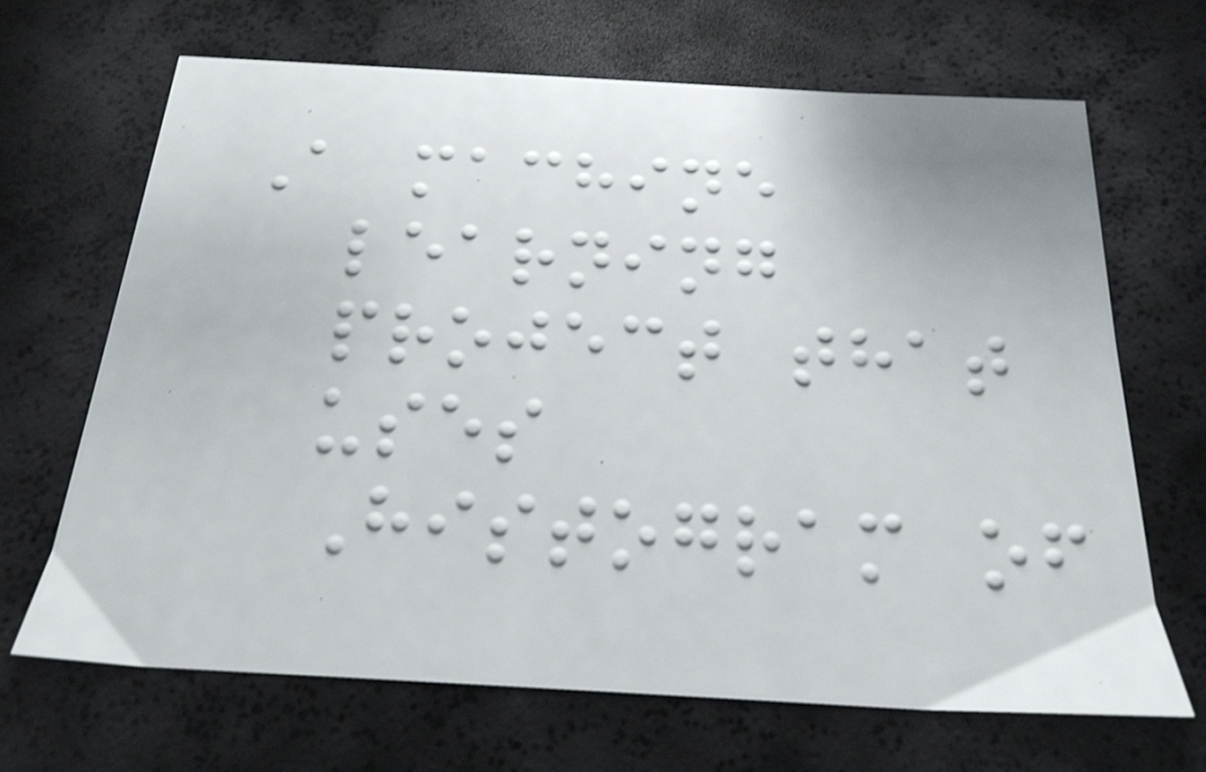A machine
learning
project that
uses
Histogram of
